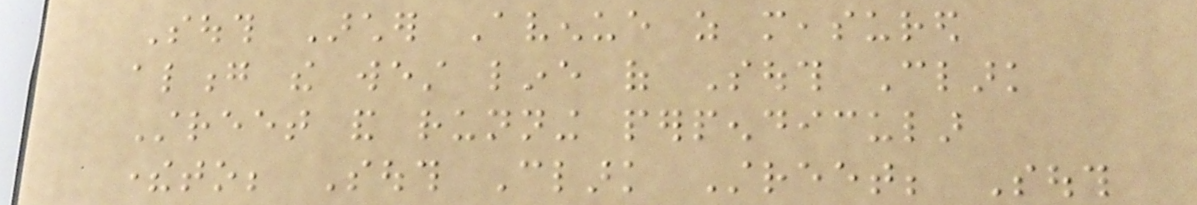South Archer Avenue as measured
along the west line of South Clark
Street and running perpendicular
thereto; South Clark Street; South
